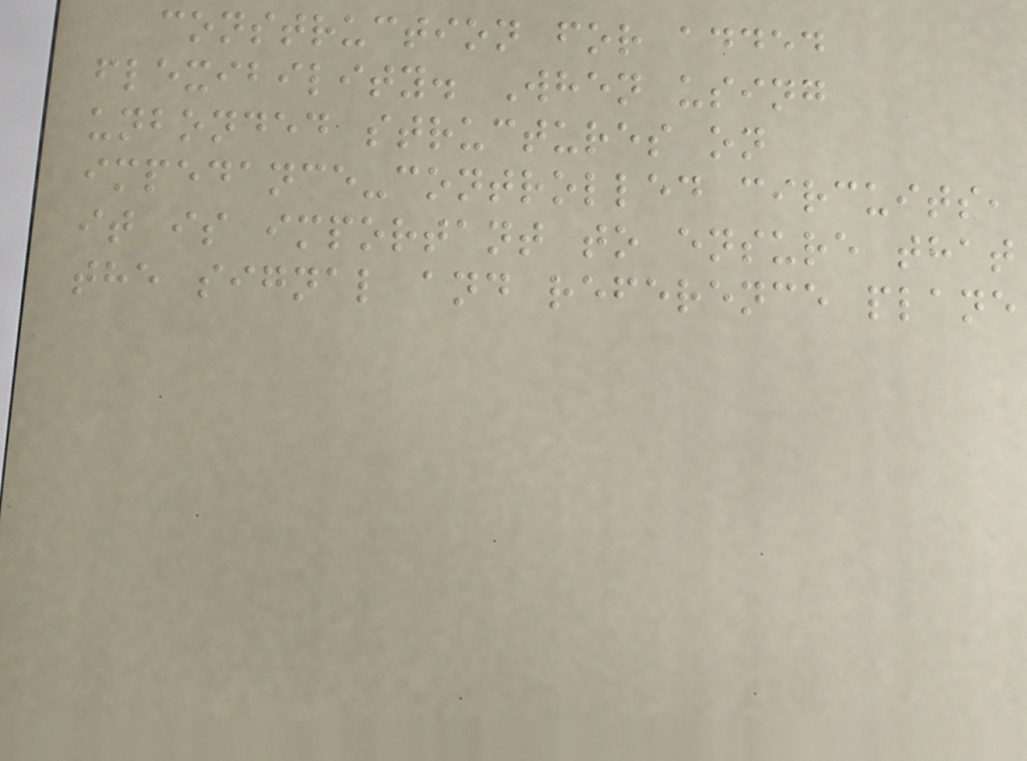construction for added
flexibility. When using
unbonded structures on
impedance-controlled circuits,
it is important to ensure that
the signal and reference plane
